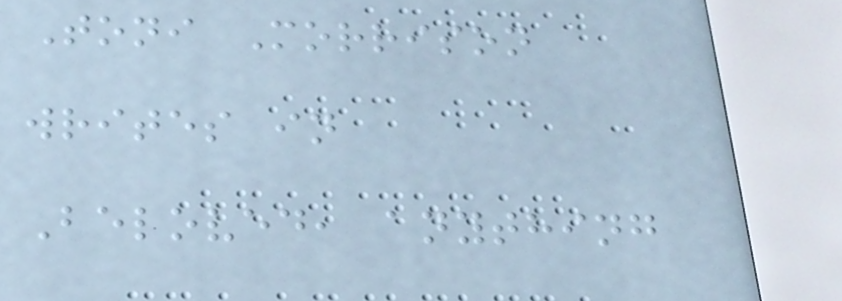Toni Morrison
writes in
Beloved, anything
